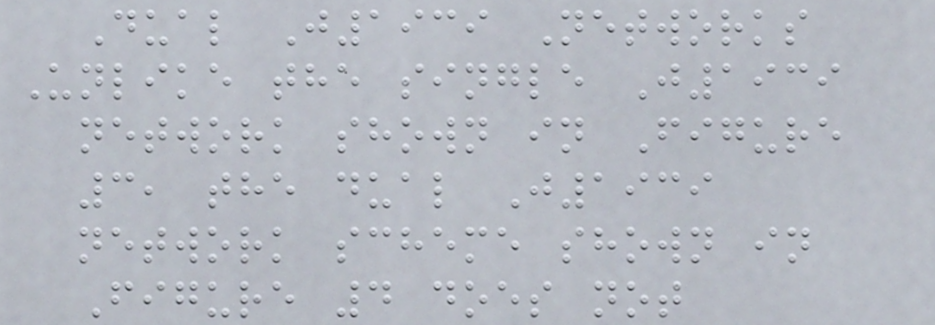Dual J1939 Networks
Unlike the single J1939
network shown in Figure
3, the dual J1939
network scheme shown in
Figure 4 does not
